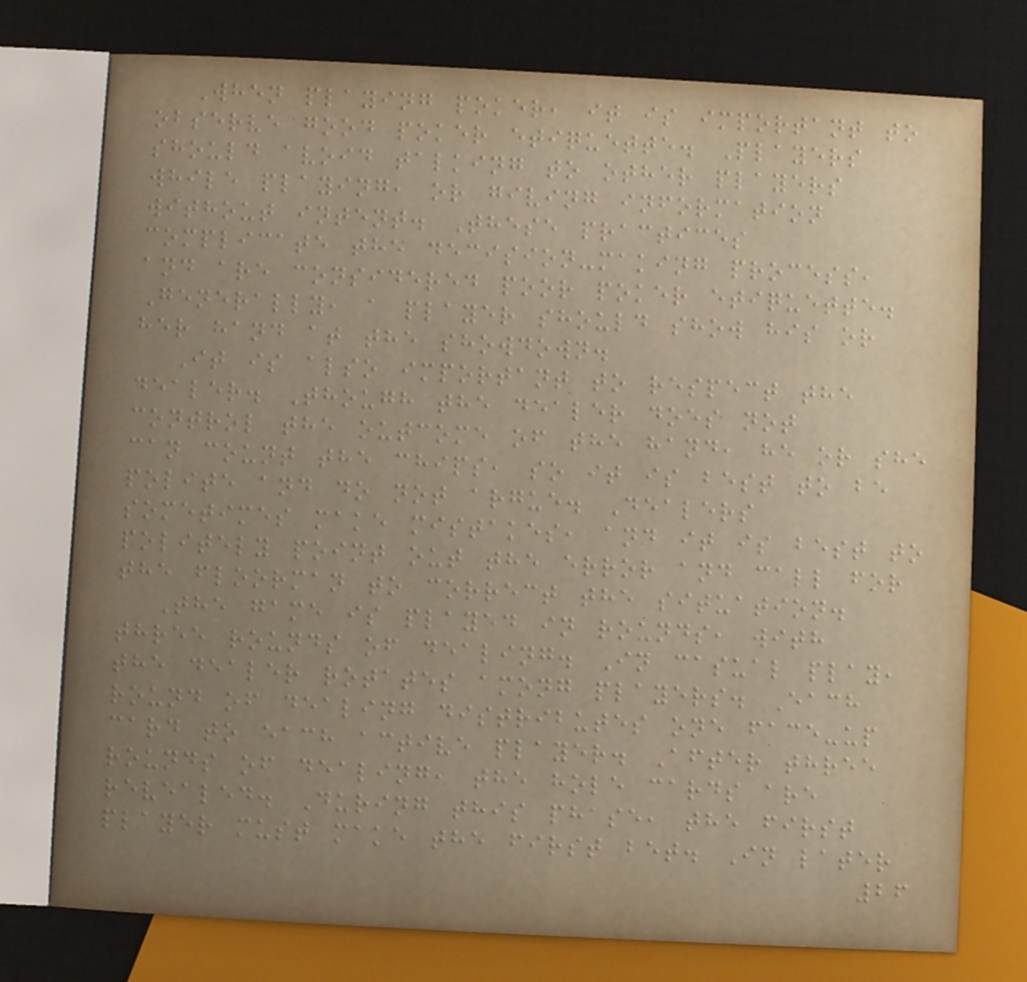When playing poker, it is important to
observe good poker etiquette. Players
should avoid talking to other players
while playing, or giving information
without intent. These practices
complicate the decision-making process,
and are considered poor poker etiquette.
Generally, a player should show his or
her hand at the showdown.
It is also important to respect the
dealer. Though the dealer does not
control the outcome of the hand, he or she
can count the chips, so it is best to be
polite and do not argue. Dealers
sometimes make mistakes, and it is best to
politely point out the error and call for
the floorman to correct the situation.
The game is played in rounds, with
three rounds of dealing. In casual play,
the dealer rotates among players. Each
round of dealing distributes one face-up
card to each active player. After three
rounds of dealing, the hole cards are
revealed. During this phase, the first
player must make the first bet. In later
26
